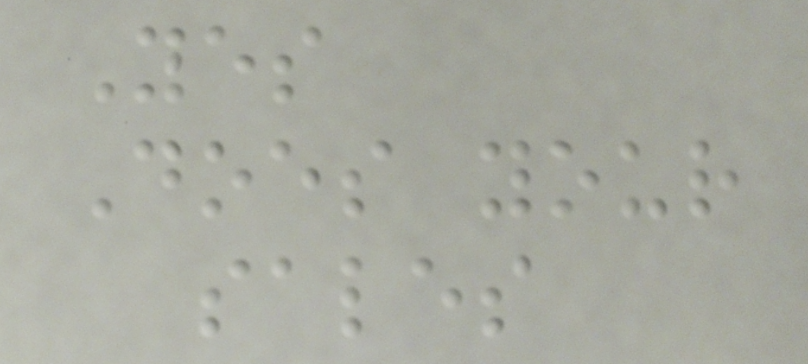Yes
Does your
sales
